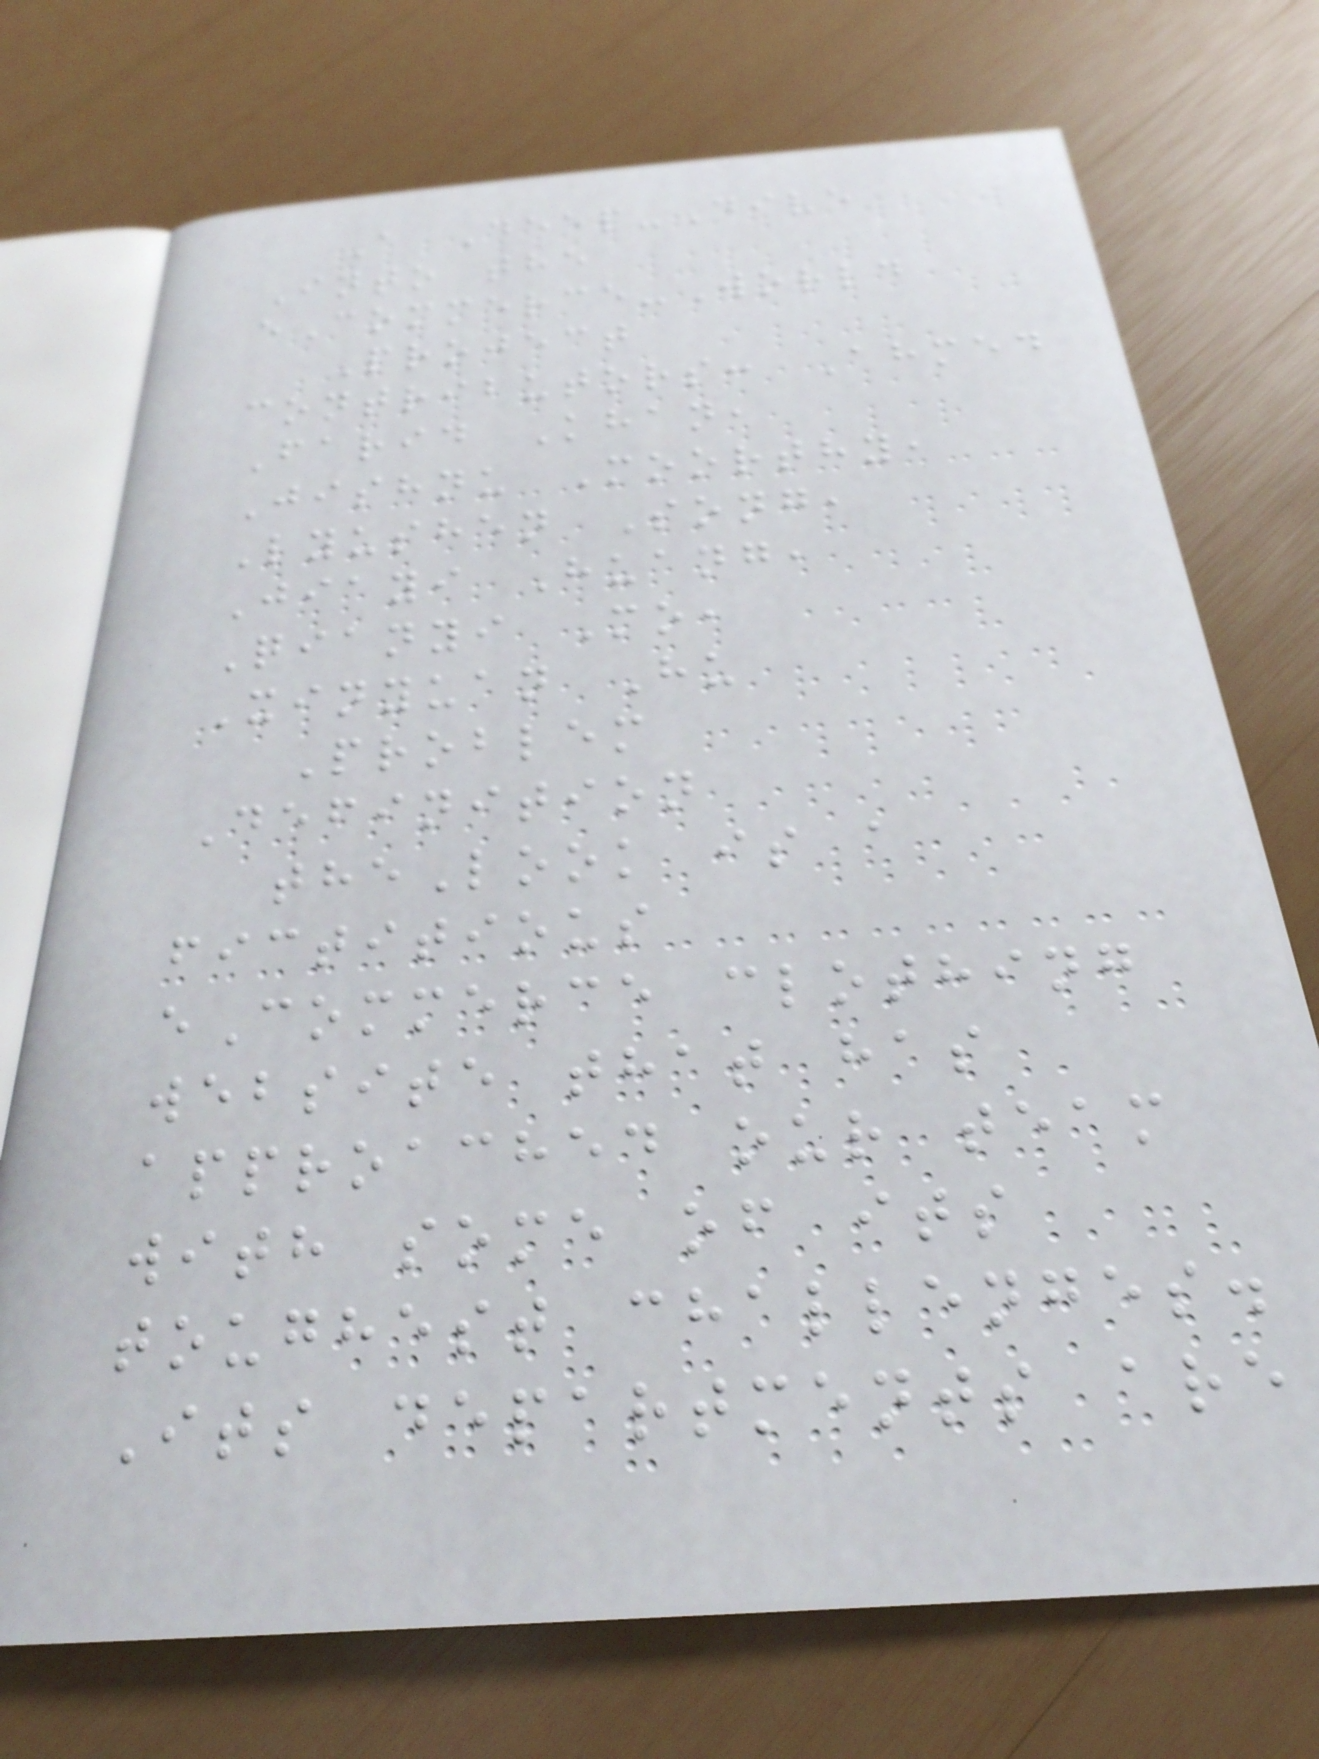A Deep-Dive
Into the
eCommerce-World
Project
contributors: Ahmed
Farid Khan,
Jishnu Moorthy,
Lyushen Song,
Jiayi Huang,
Qianyi Mo,
Xinyuan Hu
Problem
Definition
theLook is a
fictitious
eCommerce clothing
website that has
approached our team
with some of its
toughest challenges.
Its departments are
